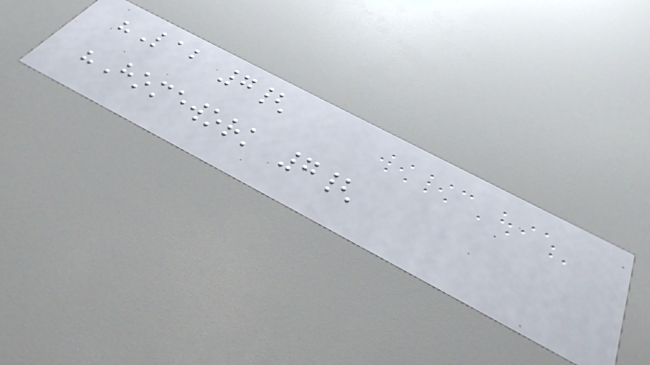"Lab 7{
"Homework 7{
